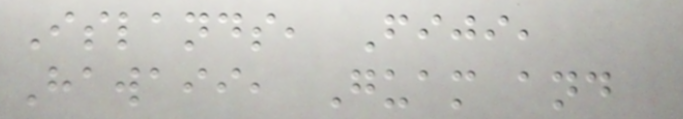Islands, Fiji,
Hawaii, Guam and
